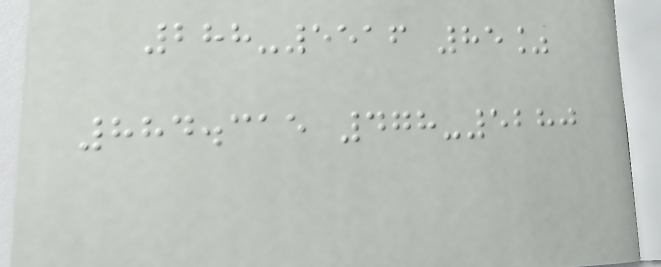288-5516 85%
884.315 478-5280
